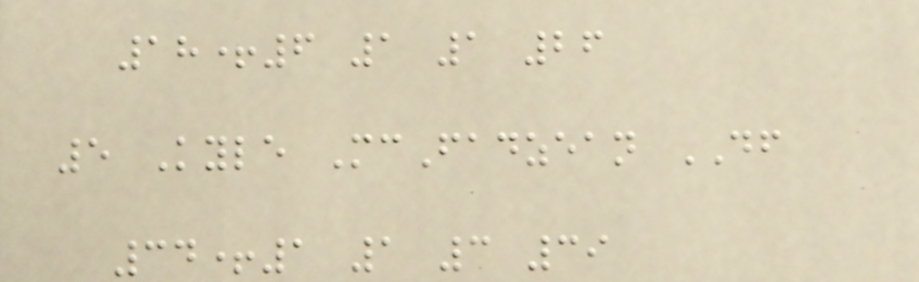18+6 1 1 26
5 Kyle McFadzean DF
34+1 1 3 39
